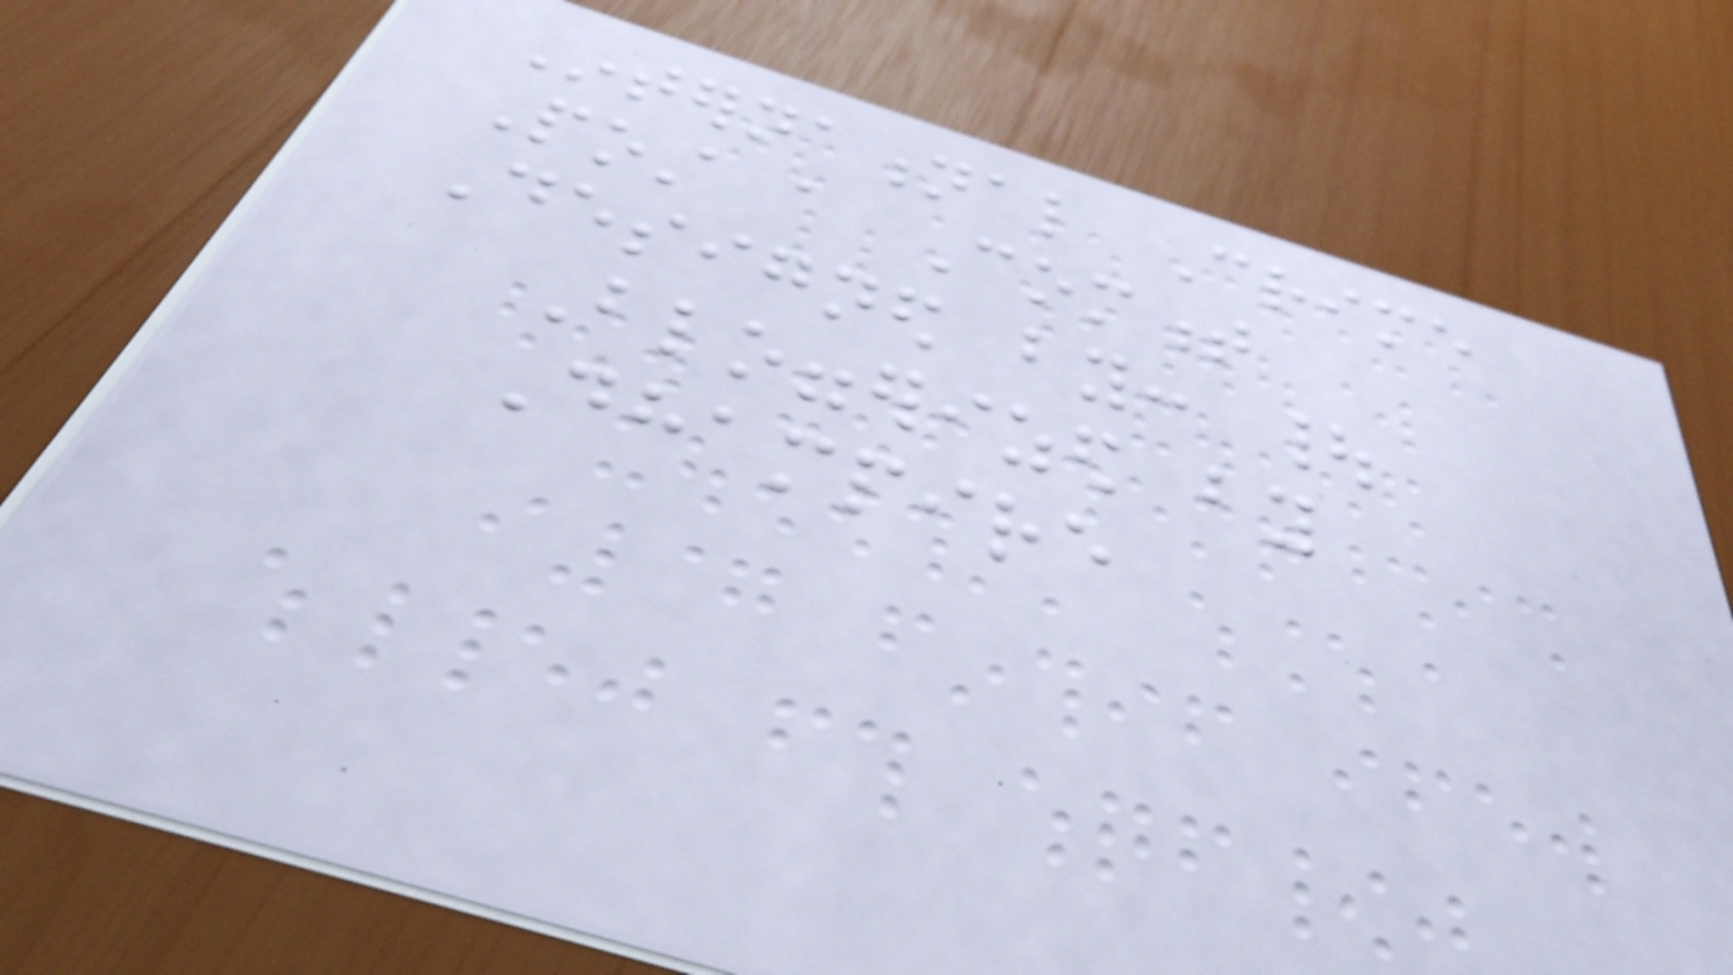International Crime
Post a Comment
Designed by: |
Bloggerized by
Dhampire
